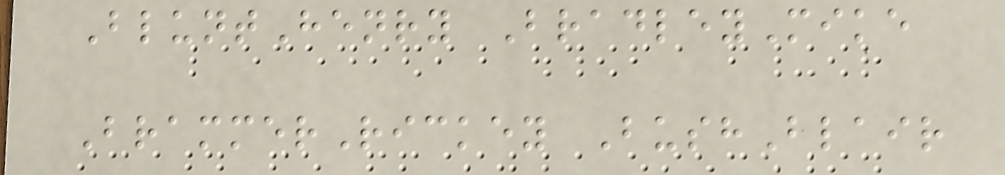BluntHenry BradleyMike
BrammerRickey BushBlair
